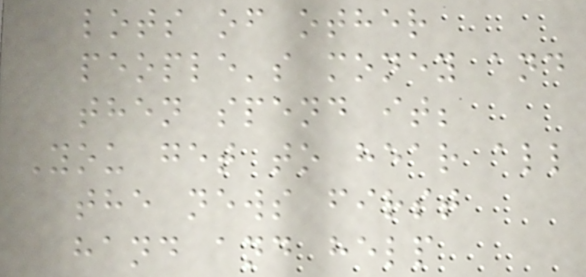lots of other
people's money and
then spend it;
You get to hear all
the news first
hand and help
